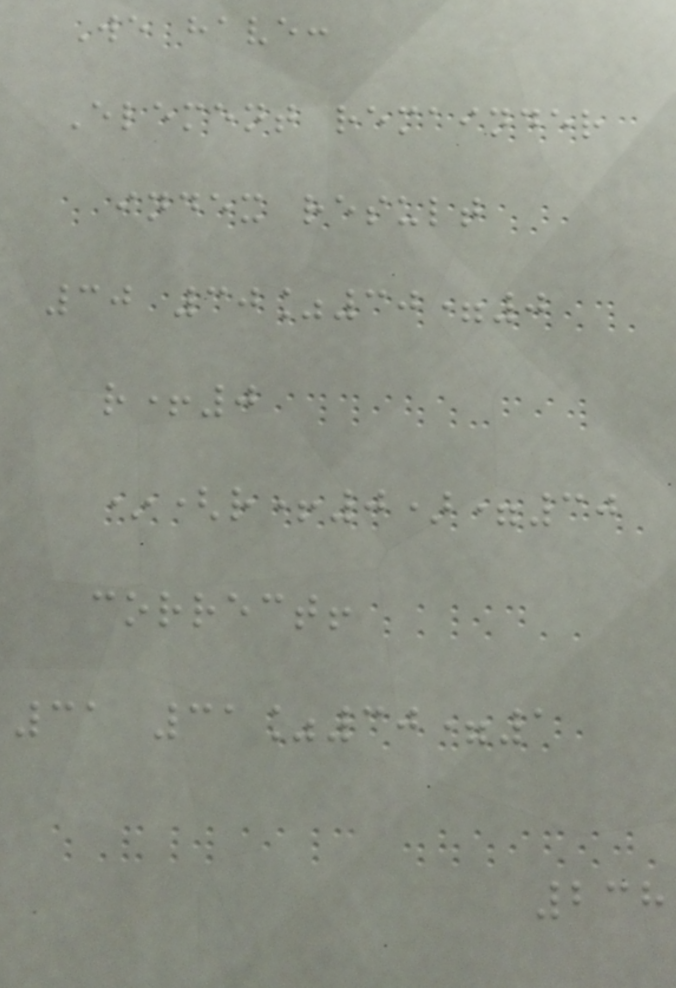We have:
Element remainder
index result
30 30%30=0
r+0
*(r+0)=30
correct!
31 31%30=1
238
